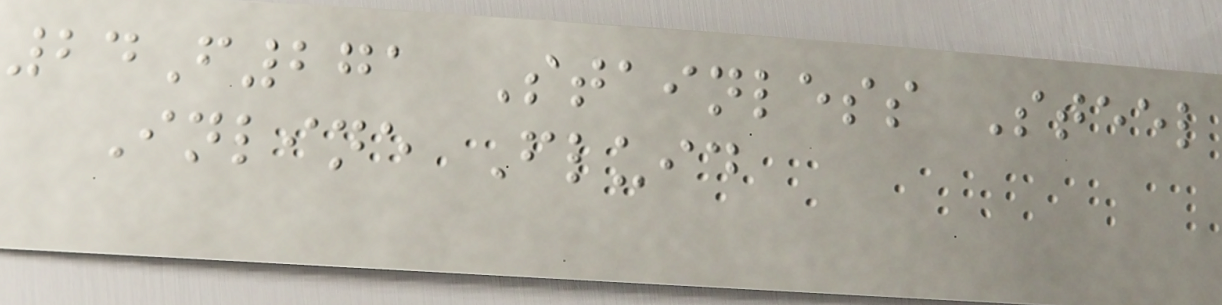24F271 Stainless Steel
Inline Fluid
